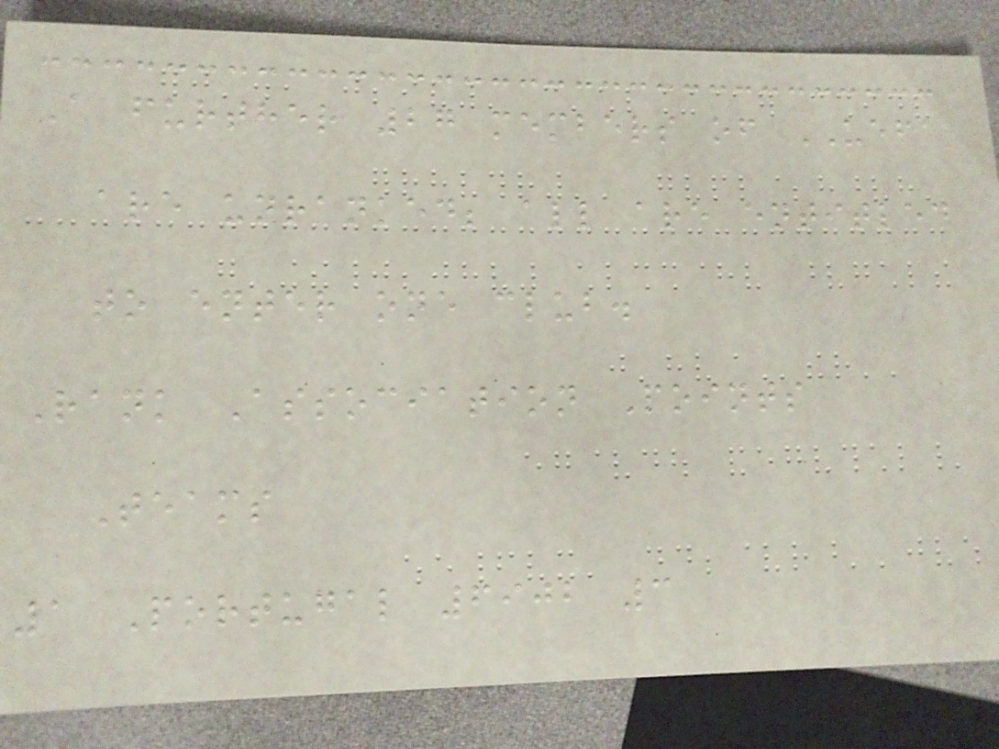A further 27 members of UEFA
are unranked; all are entitled
to enter one club.
Rank Association Points
Teams
1 Portugal 6902 3
